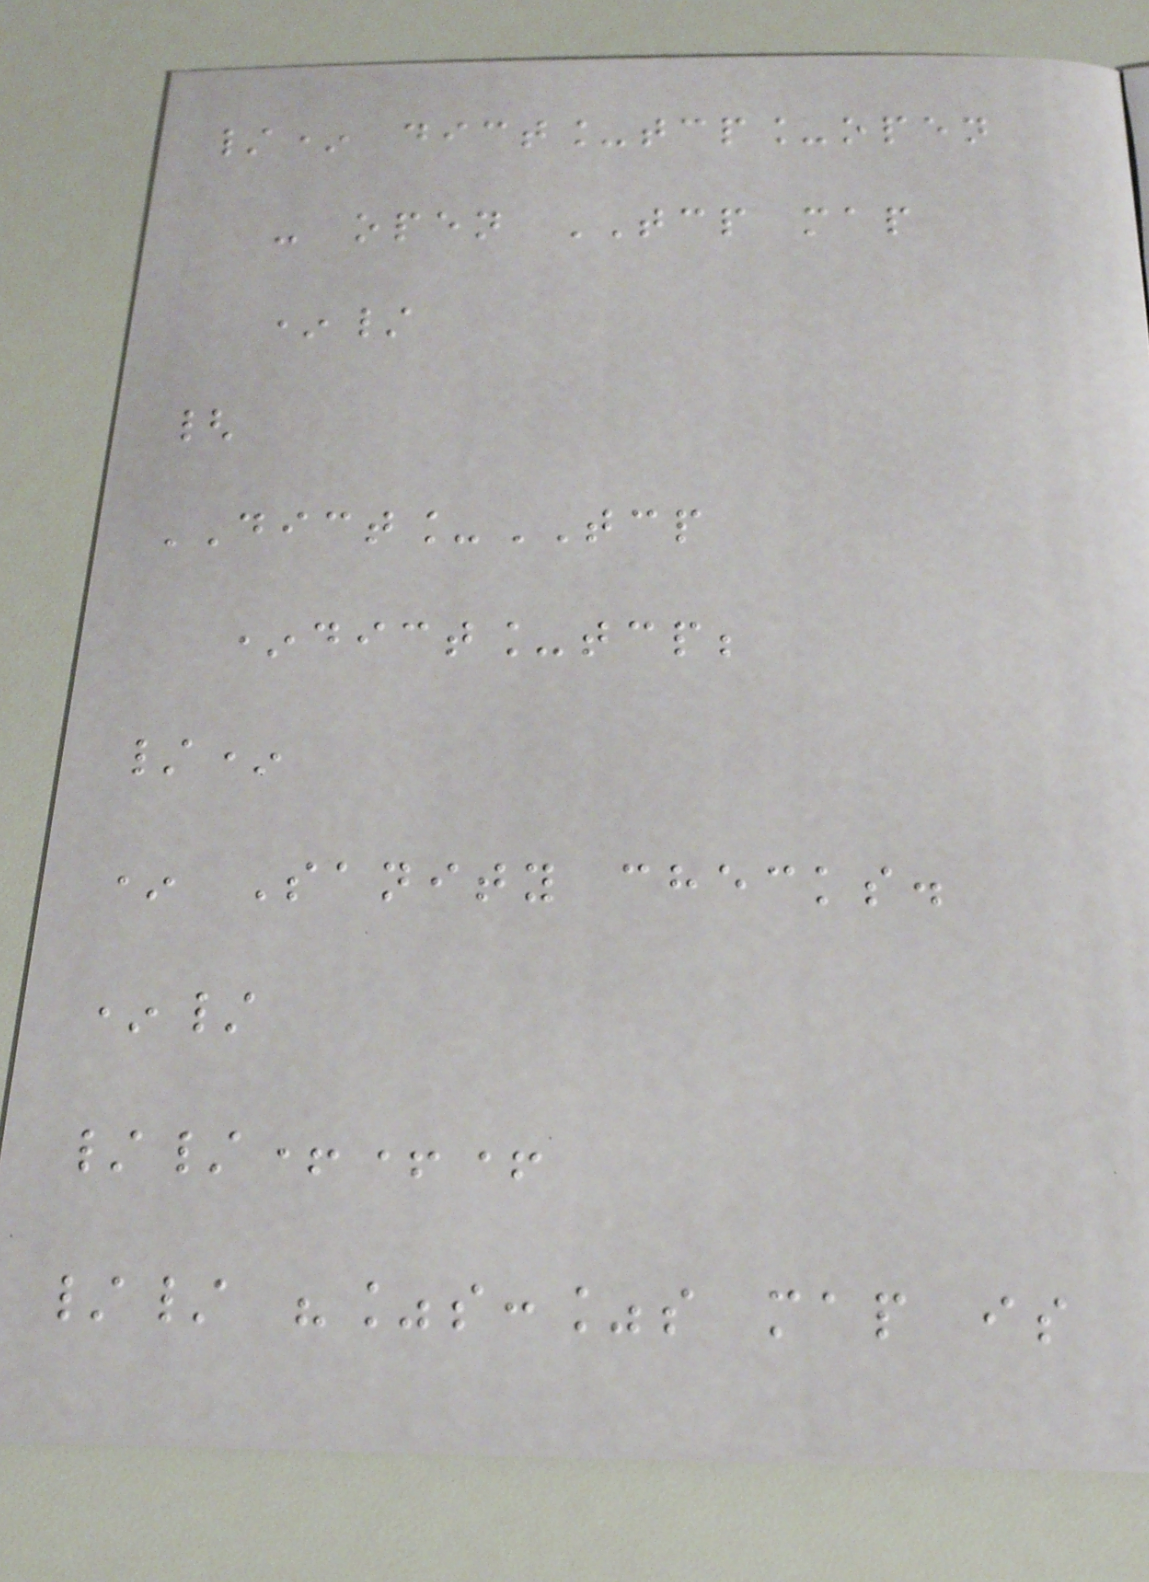/* dict_tcp_open
- open TCP map
*/
{
DICT_TCP
*dict_tcp;
/*
* Sanity checks.
*/
//+++
// "%s:%s map is
